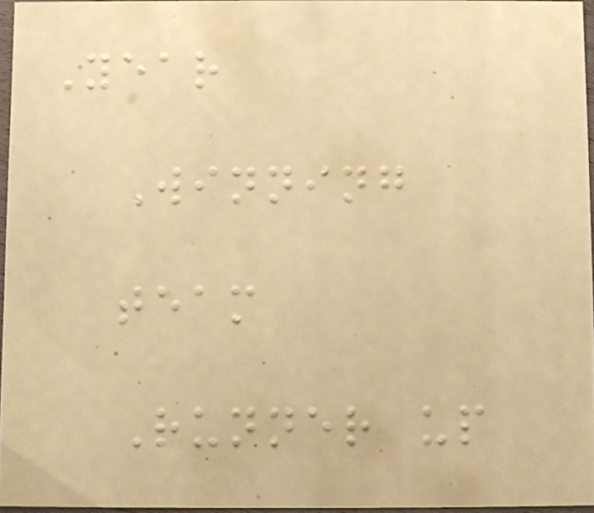Year
Winning
team
Runner up
